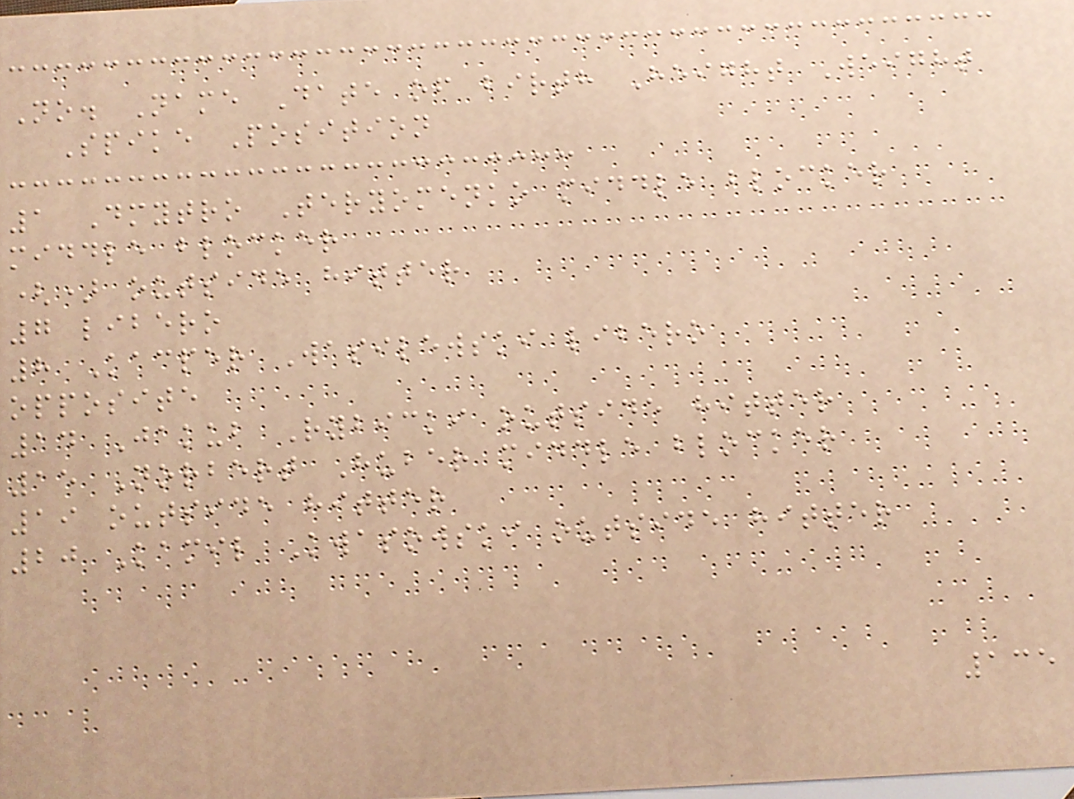No. Name Date of birth Height Weight
Spike Position
1 Dmytro Teryomenko middle blocker
middle blocker
() outside hitter
7 libero
8 Kacper Wasilewski libero
opposite
14 Jakub Rybicki outside hitter
15 Norbert Huber middle blocker
19 outside hitter
20 Kamil Kwasowski outside hitter
135
